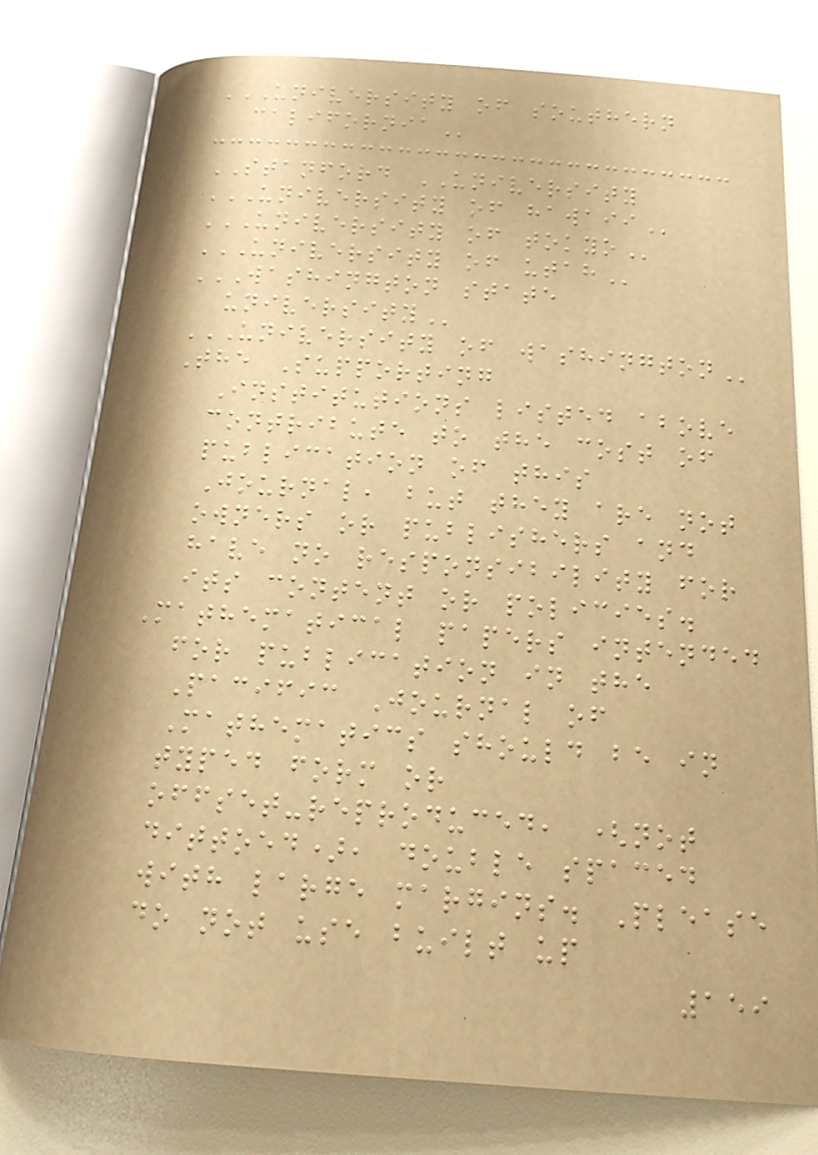UNIVERSITY OF SOUTHERN
CALIFORNIA
STANFORD UNIVERSITY
UNIVERSITY OF HAWAII
UNIVERSITY OF TOKYO
UNIVERSITY OF UTAH
WASHINGTON STATE
UNIVERSITY
UNIVERSITY OF WASHINGTON
The Supporting
Institutions listed above
contribute to the cost of
publication of this
Journal, but they are not
owners or publishers and
have no responsibility for
its content or policies.
Mathematical papers intended
for publication in the
Pacific Journal of
Mathematics should be in
typed form or
offset-reproduced, (not
dittoed), double spaced
with large margins. Please
do not use built up
159
